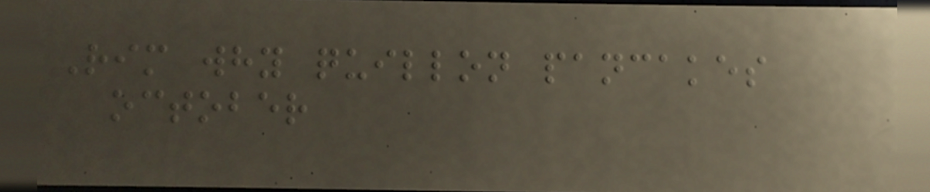Rim why quillon pancakes
october
